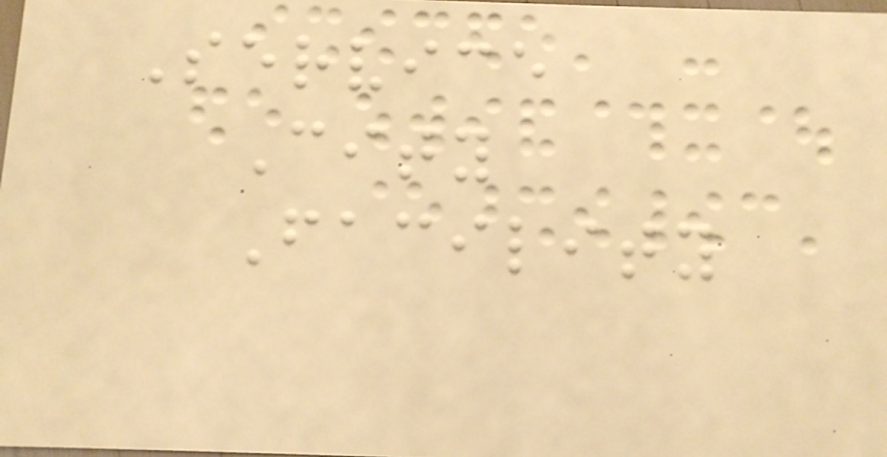Service
City
Facility
